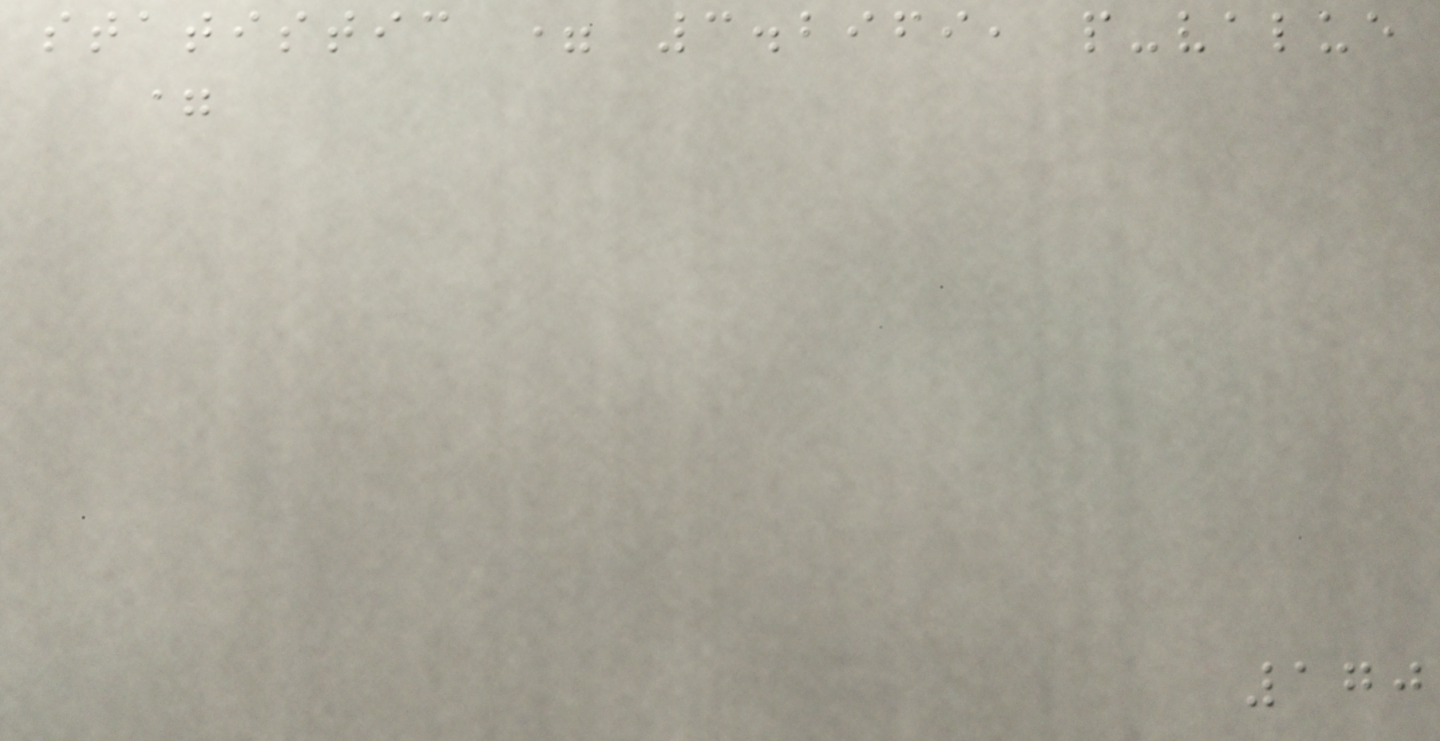statistic = 3.2969, p-value
=
170
